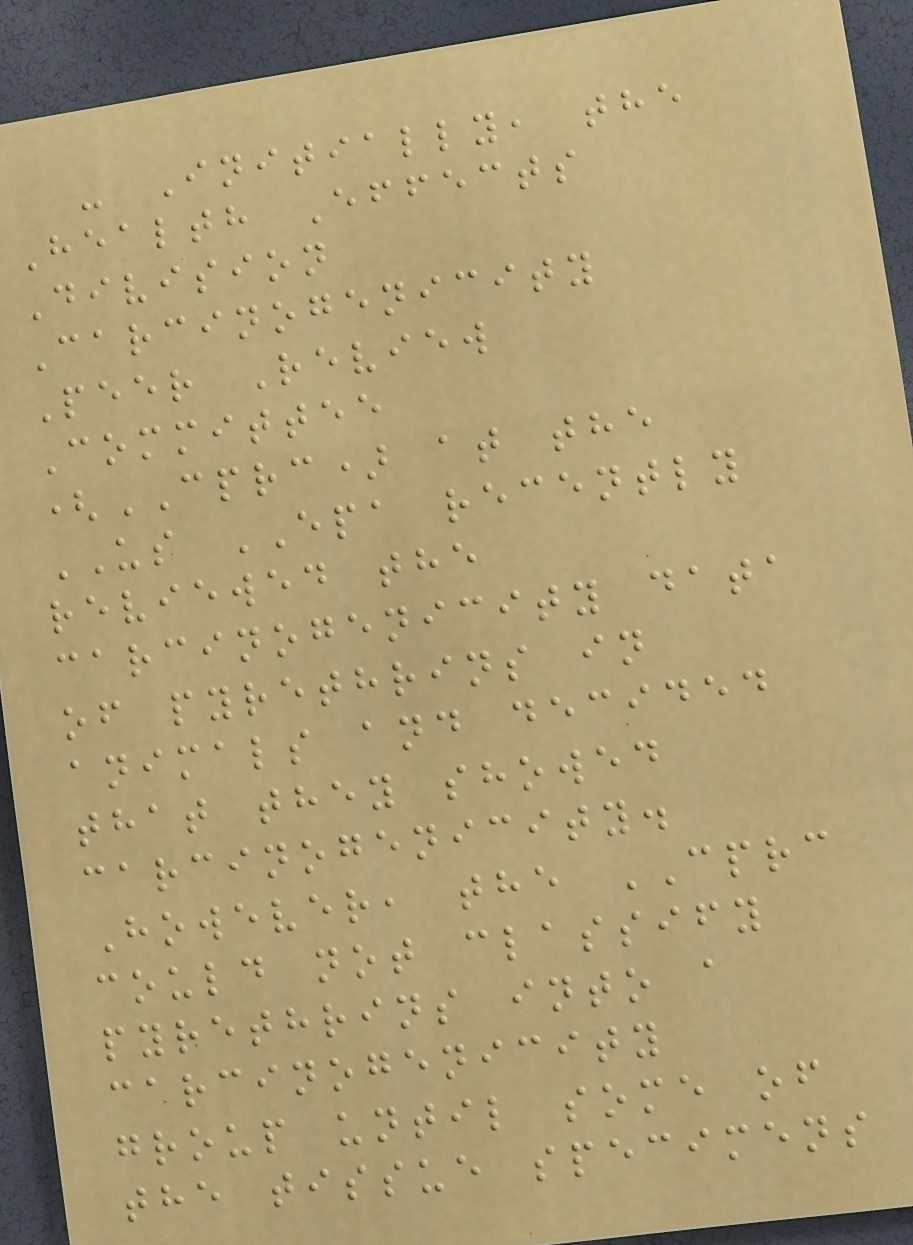- Initially, the
Health Effects
Division
Carcinogenicity
Peer Review
Committee
(CPRC) at the
US EPA recently
reviewed the
carcinogenicity data
of pyrethrins in
animals and decided
that they showed
carcinogenicity.
However, the CPRC
could not classify
pyrethrins into a
carcinogenicity
group until some of
the tissue specimens
